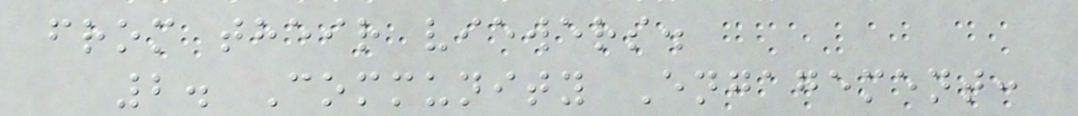from their viewers.
2. Community Engagement:
